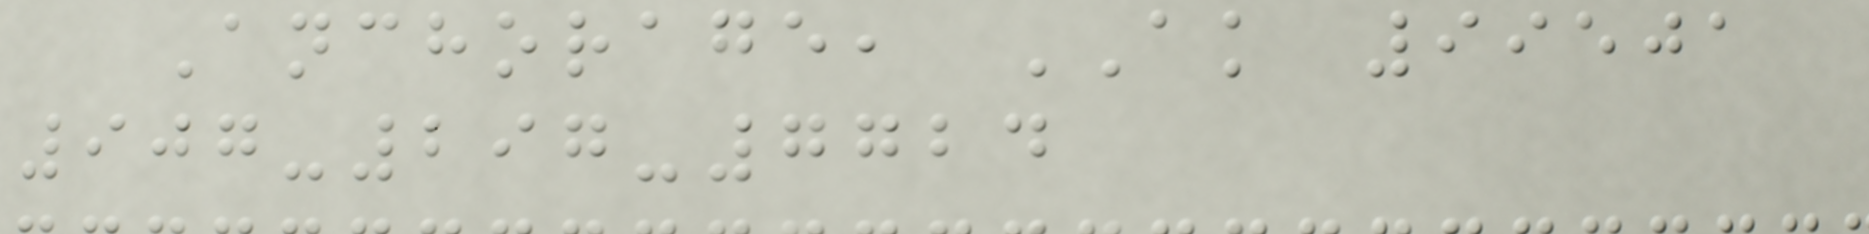Anchorage, AK 99501
907-297-7724
